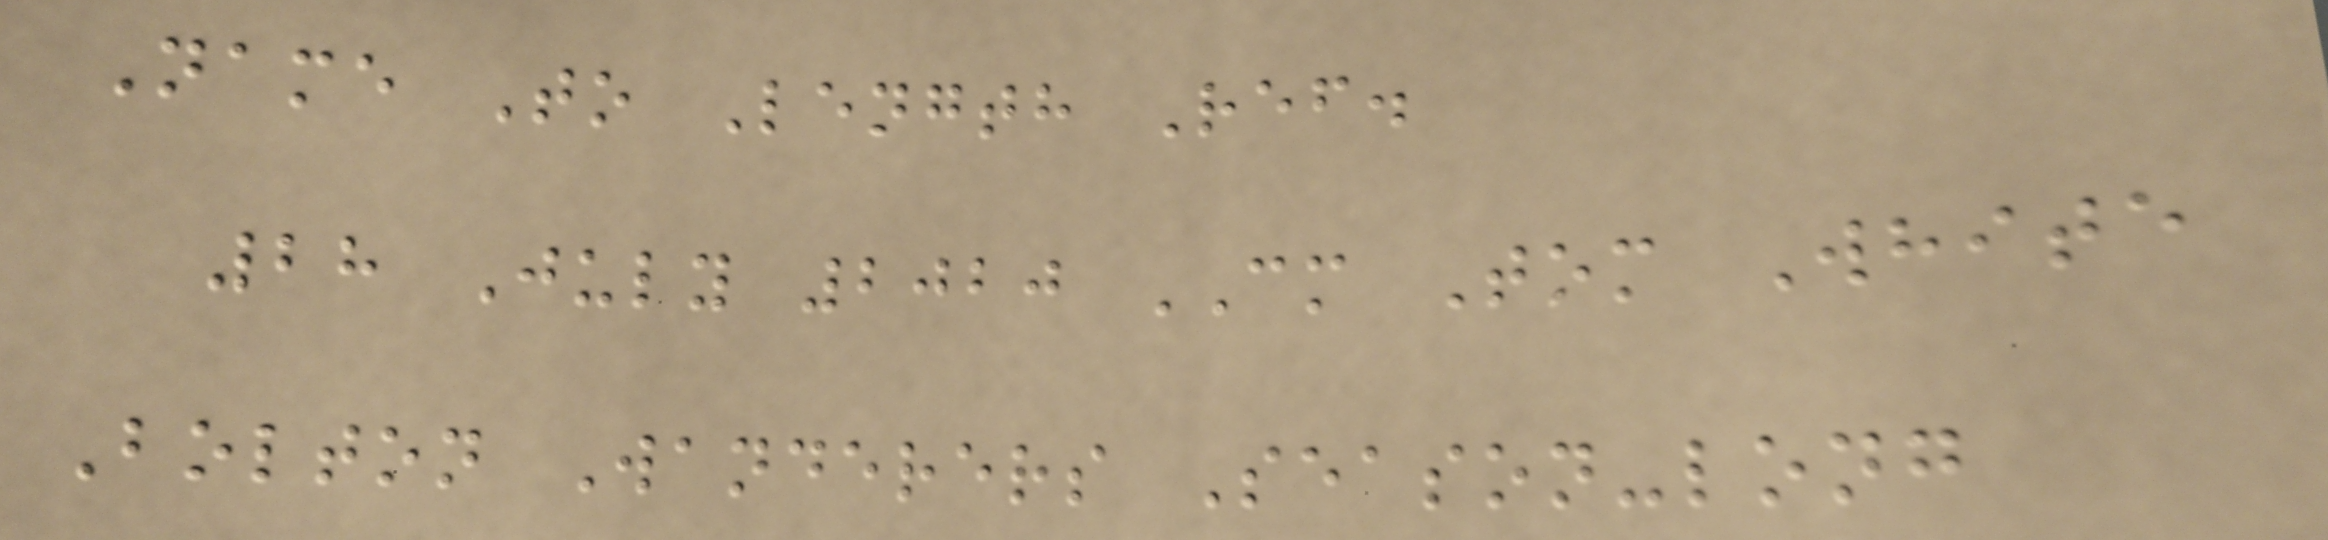Name To Length Ref.
28 July 2020 CM Tom White
Bolton Wanderers Season-long
